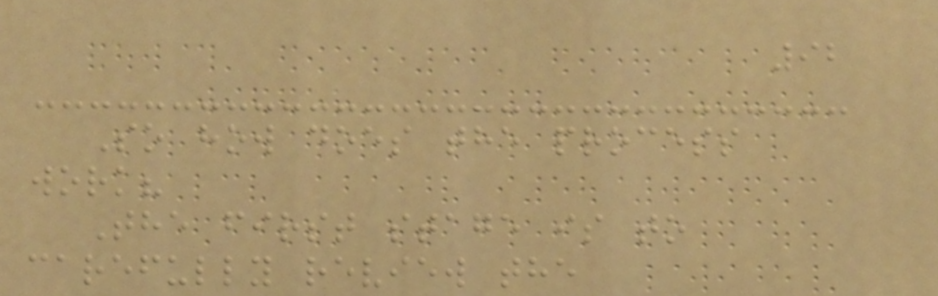92
So how does the process
work?
The first stage is to
carefully review the
